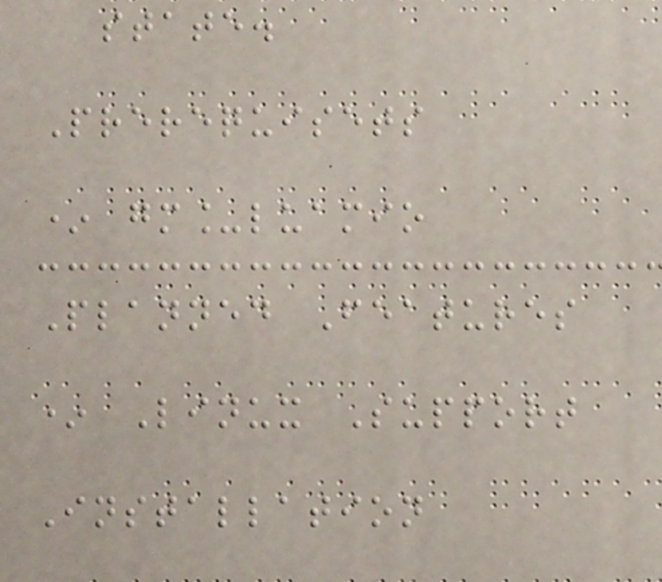state.
Prerequisets
* gm_luamio
Planned Features
* Linux Support
Installation
